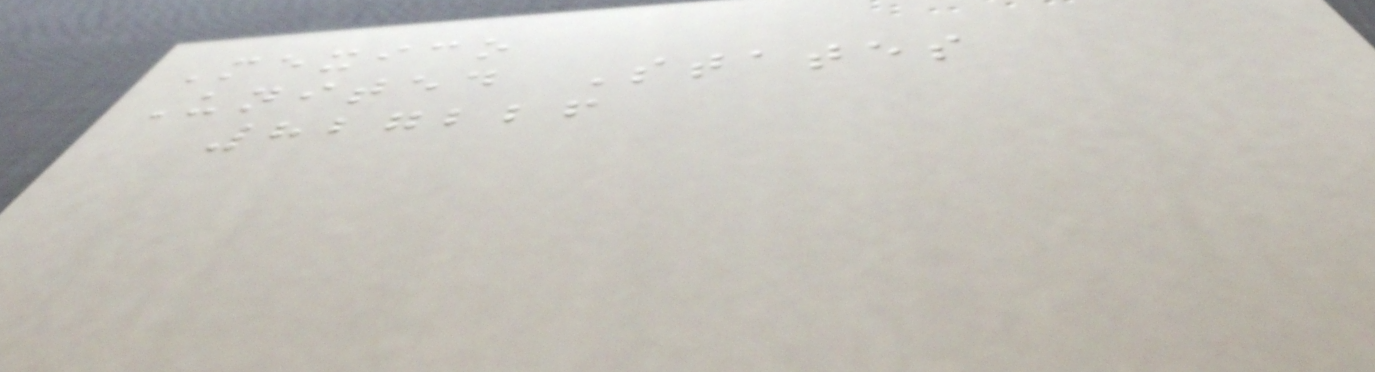Mexico
United States
827226
